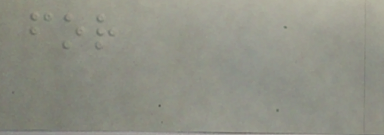for
